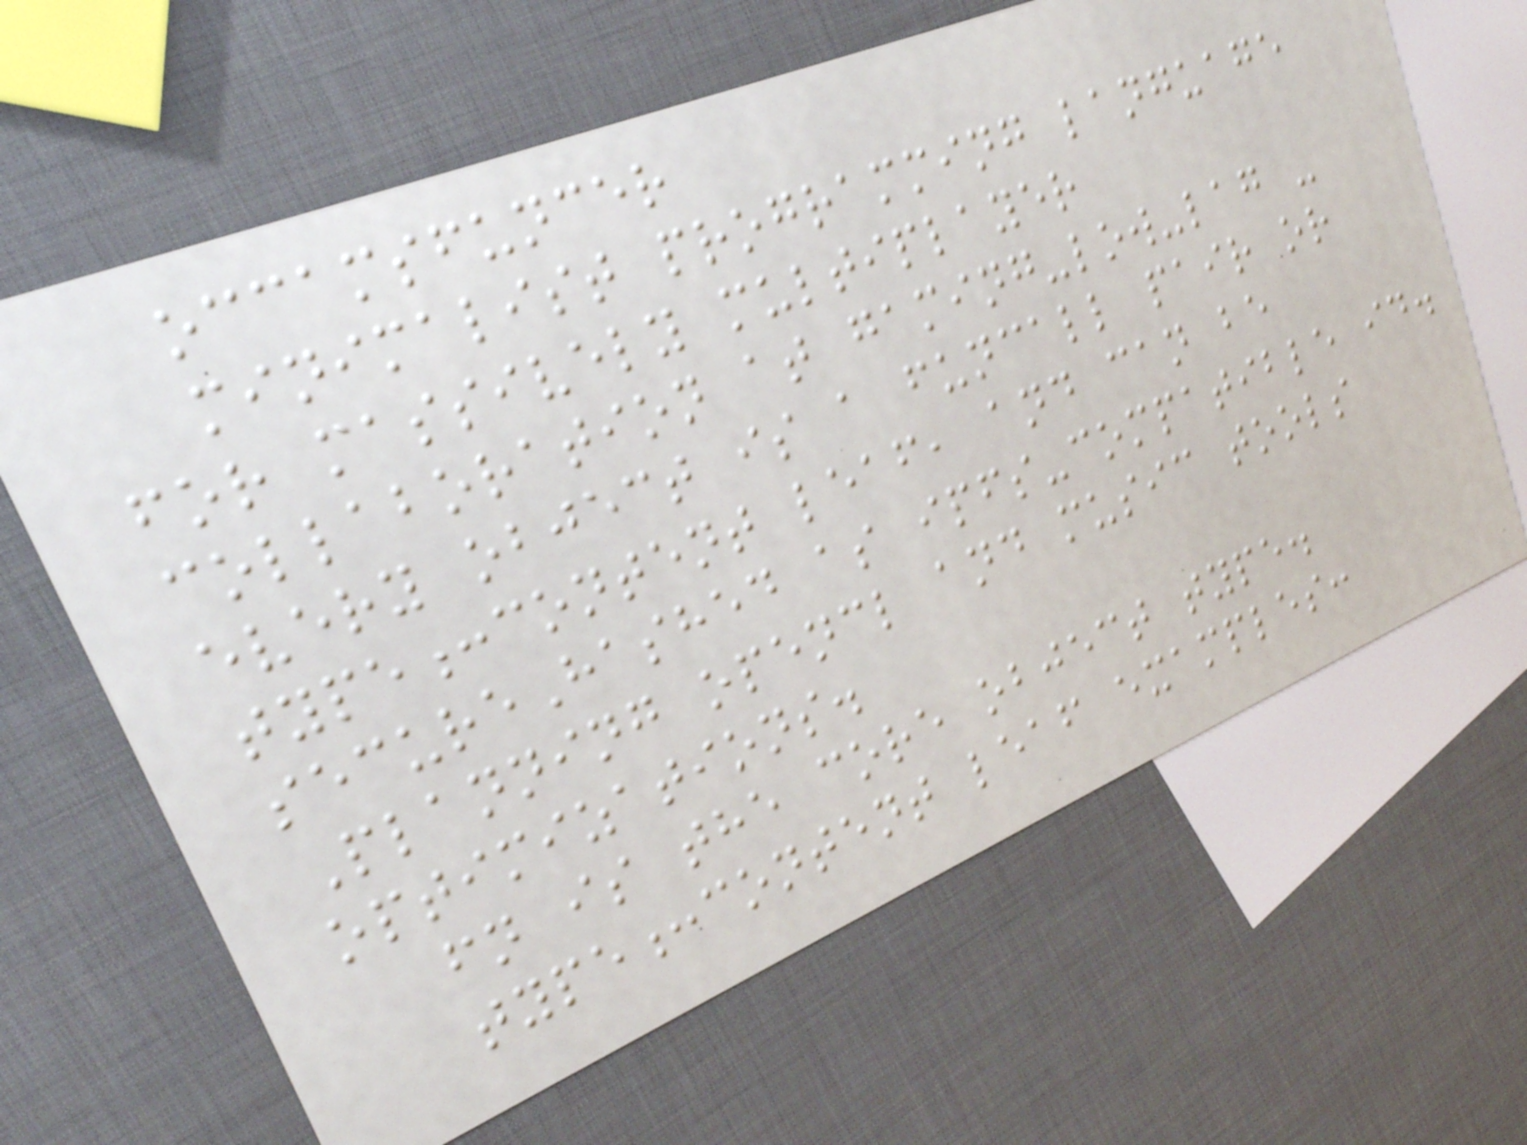occamsfuncer
minimalist programming language
for massively multiplayer
collaboration at gaming-low-lag -
every object is a funcall pair or
type:content leaf, and can be
secureHashed as ipfs-compatible id.
Planning opencl and music tools
optimizations.
fn is the core object type.
type:content leaf examples:
